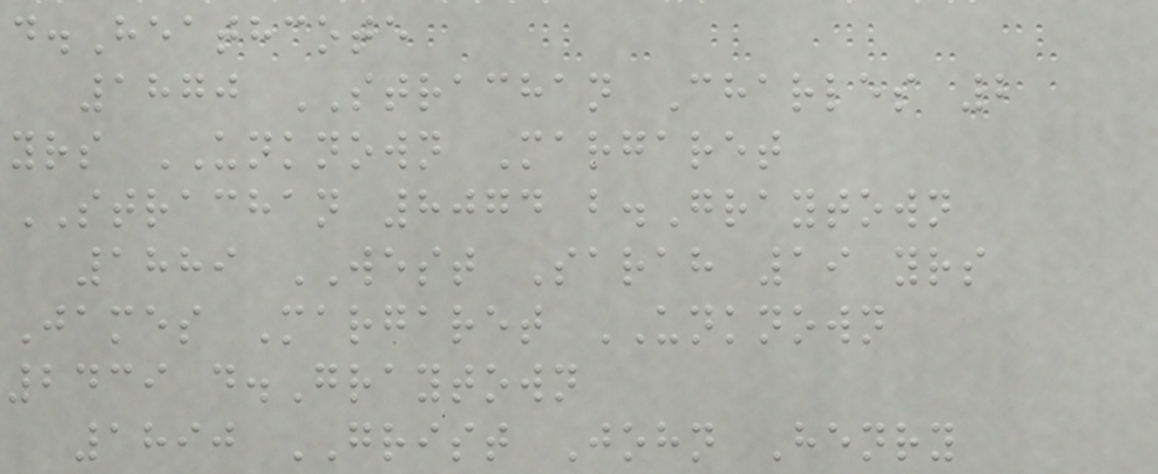d.Heathcote
1870 STRACHAN Charles 2
yrs UNKNOWN Margaret
STRACHAN 8074 b.Graytown
1889 WEST Sarah 19 yrs
James Margaret UNKNOWN
2439 d.Graytown
1890 GRIST John Henry
